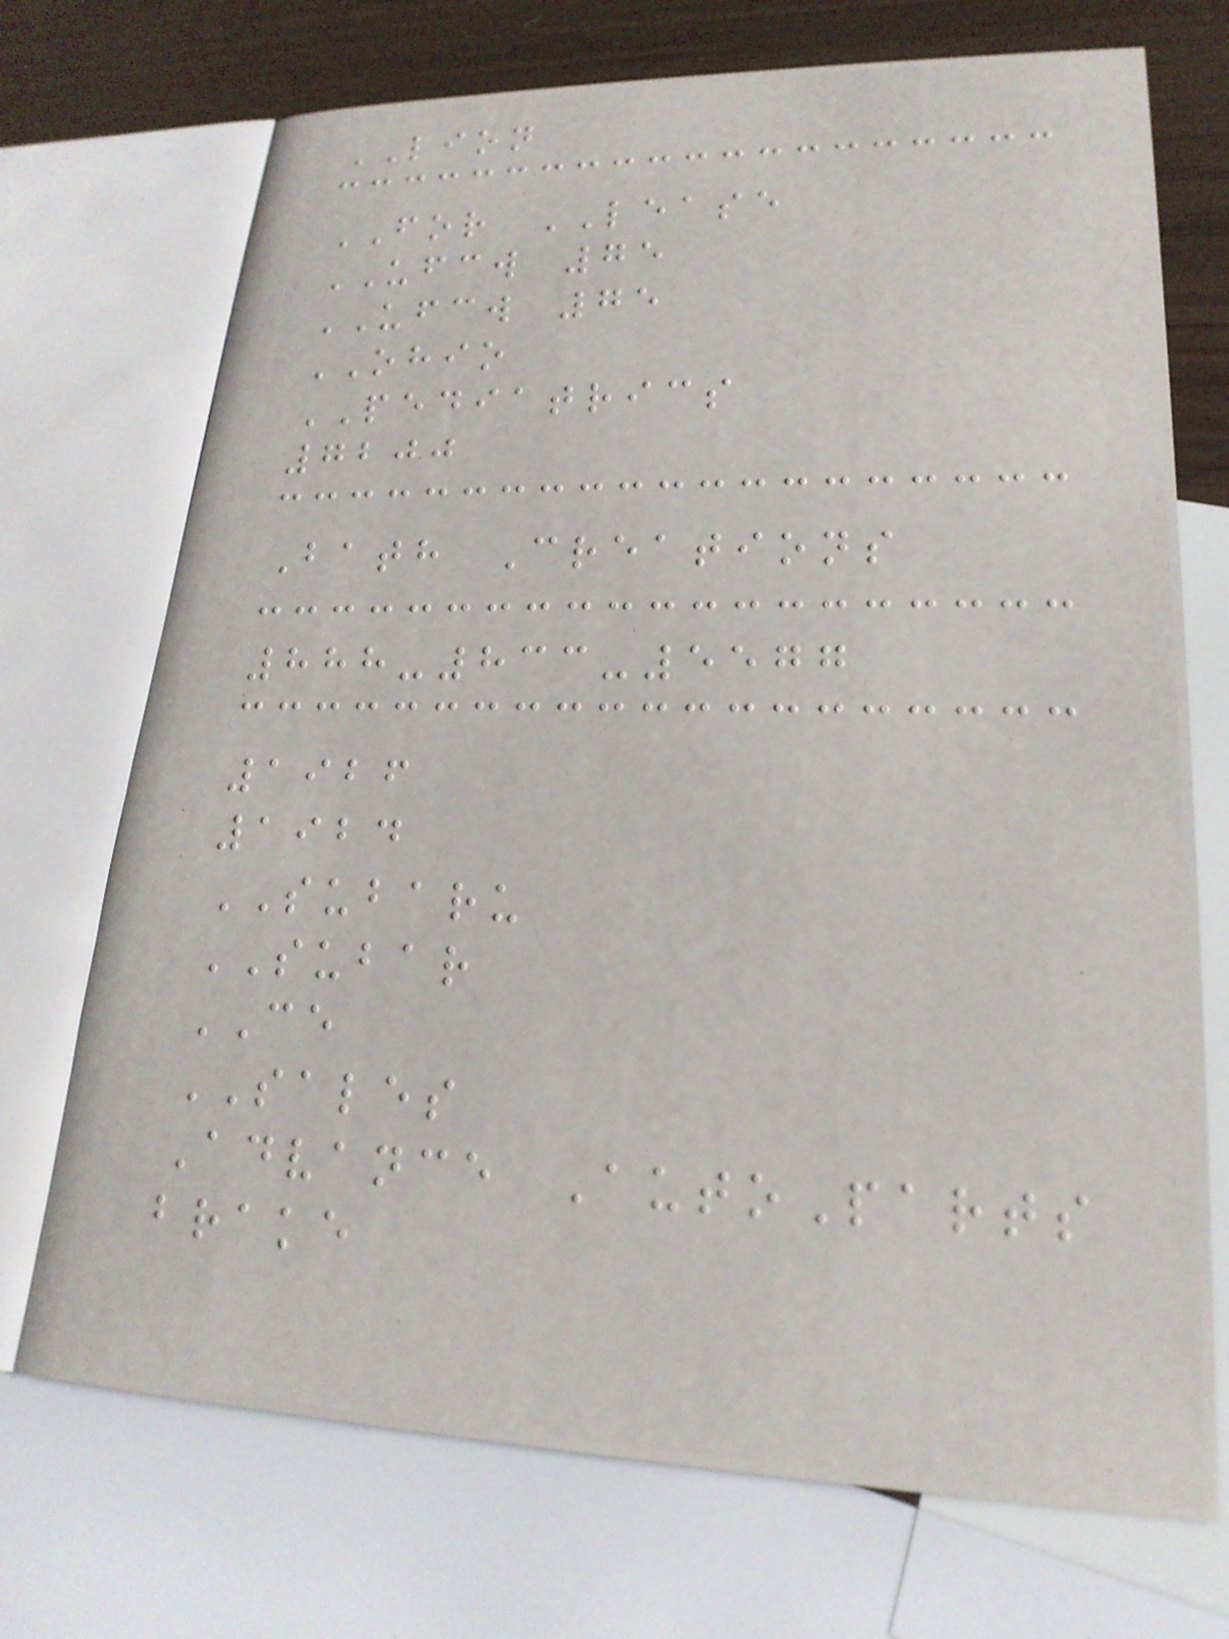LION
FOR LEASE
UFCW 75
UFCW 75
OHIO
PEDIATRICS
7200
Bath Creations
888-833-5577
1926
1924
SUBARU
SUBAR
CE
SALES
Advance AutoParts
brake
